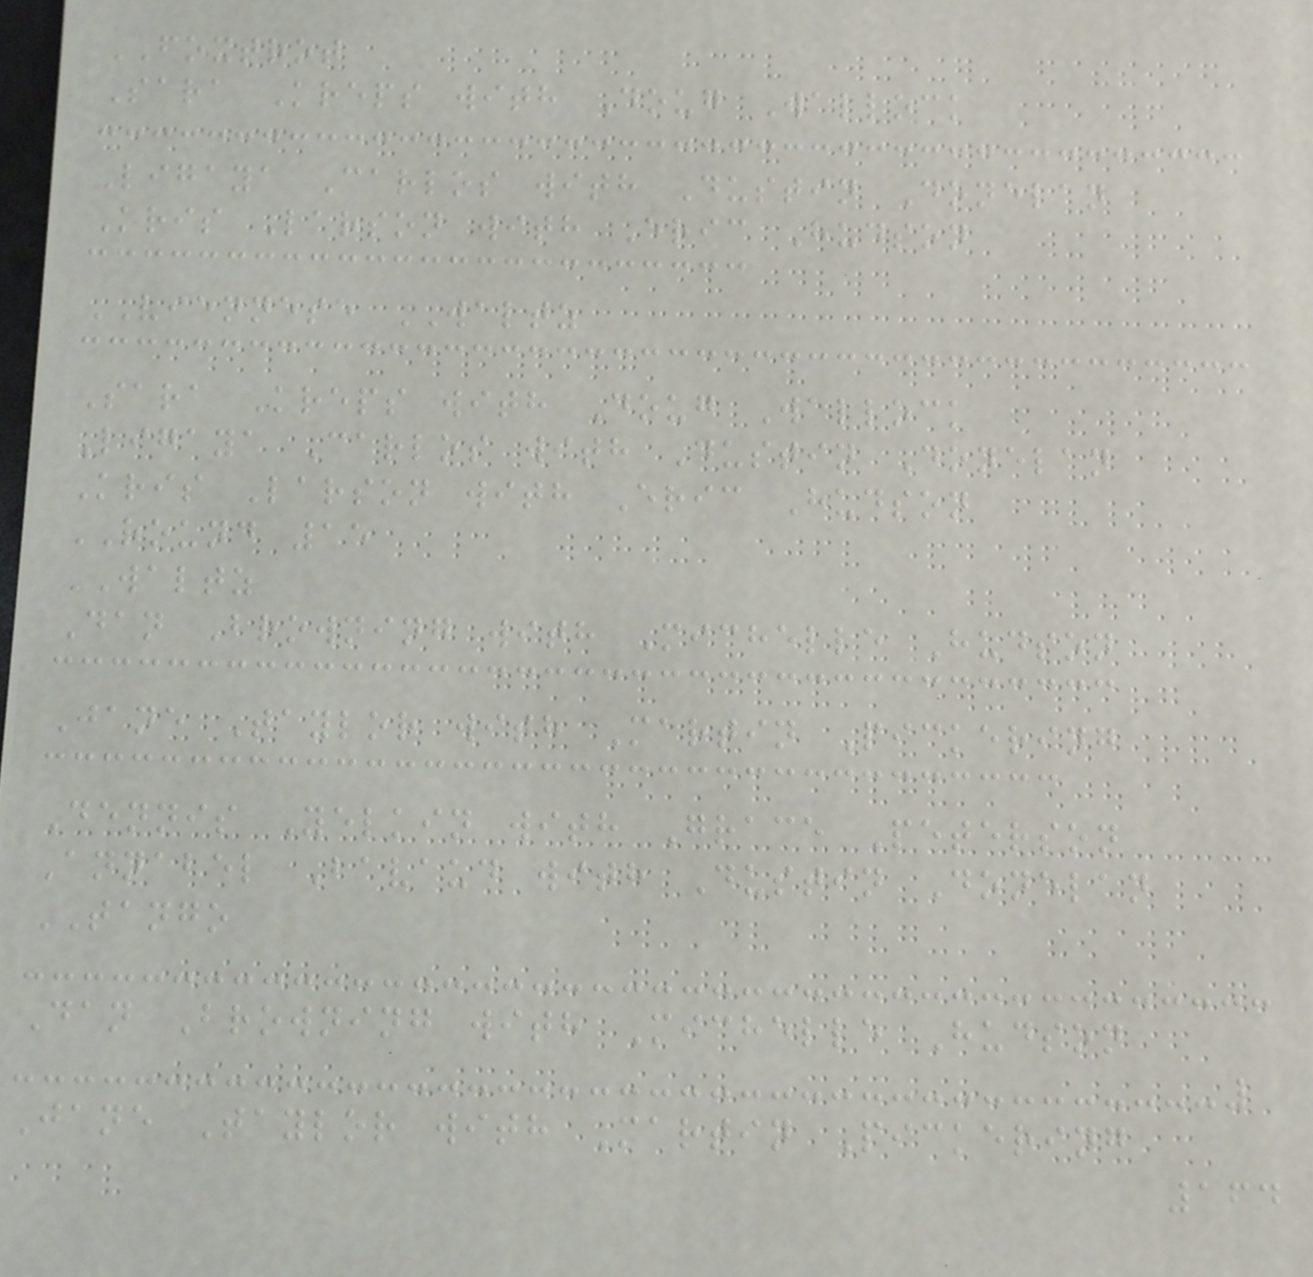FOXTROT
Sara Kreps with Doug Wallock
Ligaya Carlos with Dustin Donelan
Kris Larson with Eric Hudson
VIENNESE WALTZ
Sara Kreps with Doug Wallock
Ligaya Carlos with Dustin Donelan
Kris Larson with Eric Hudson
ROUND 15
WALTZ
Dan Browning with Michelle Hudson
Jane Taylor with Martin Pickering
Dennis Yelkin with Grace Peterson
Annabel Bavaud with Dustin Donelan
TANGO
Dan Browning with Michelle Hudson
Jane Taylor with Martin Pickering
164
